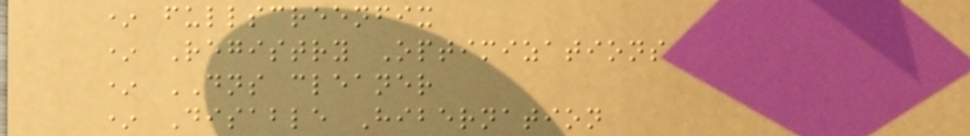* fullscreenfix
* Registry Optimizations
* DNS cleaner
* Disable Hibernation
